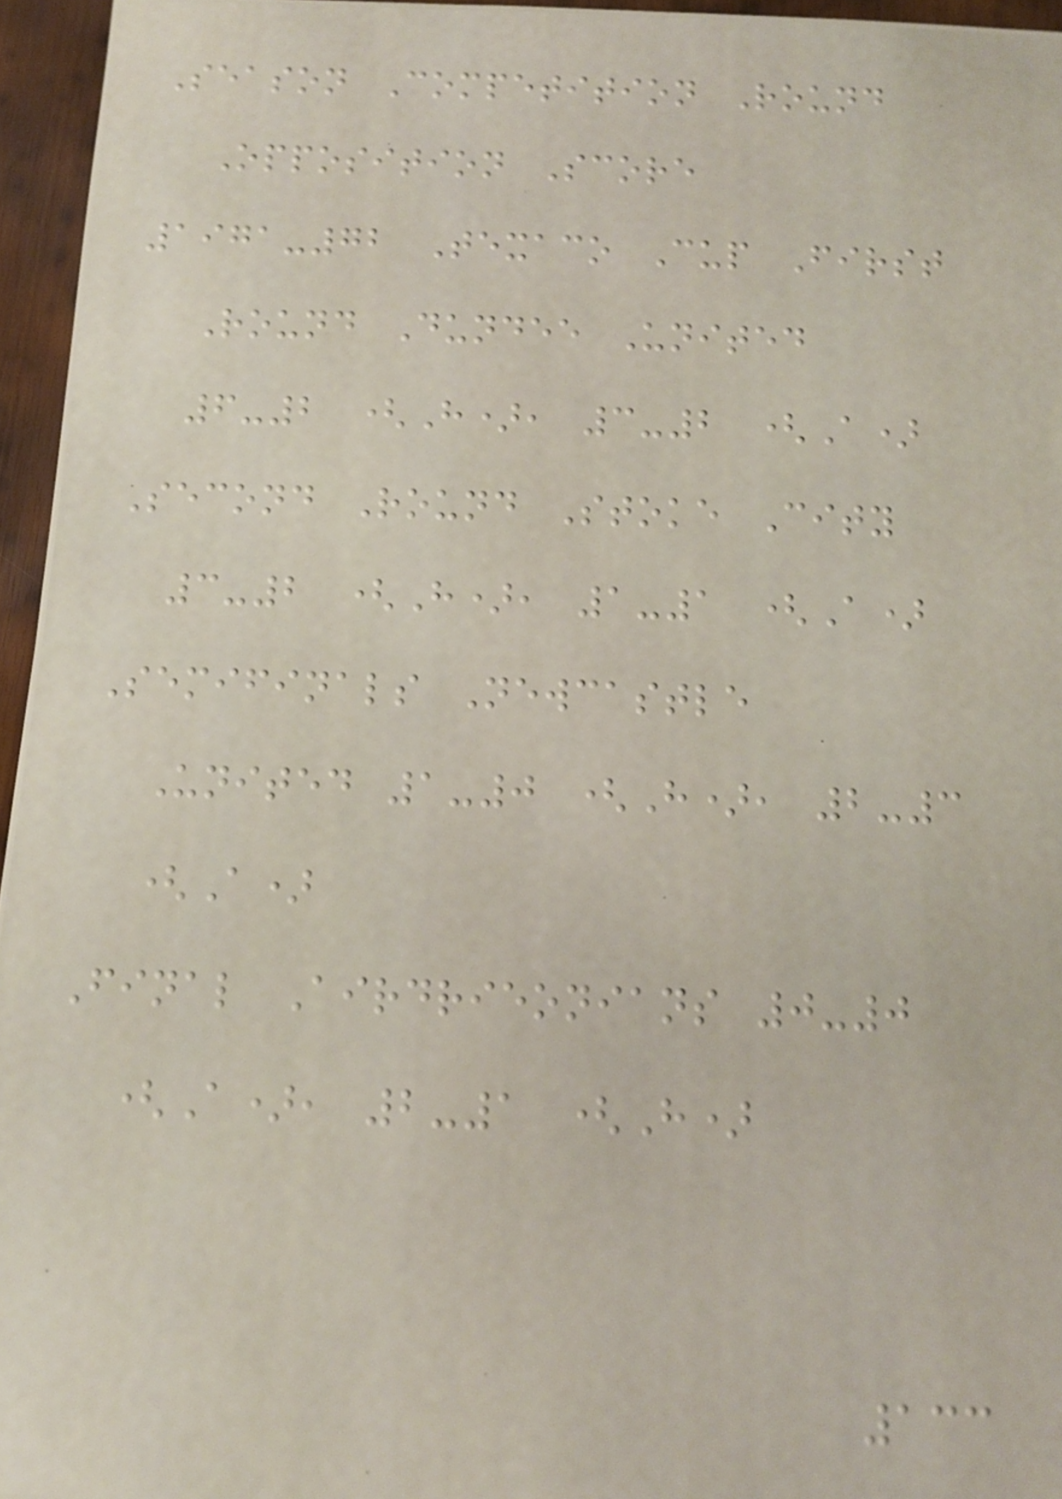Season Competition Round
Opposition Score
1971-72 Texaco Cup First
Round Dundee United
6-2 (H), 3-2 (A)
Second Round Stoke City
3-2 (H), 1-1 (A)
Semifinals Newcastle
United 1-0 (H), 2-3
(A)
Final Airdrieonians 0-0
(A), 2-1 (H)
133
